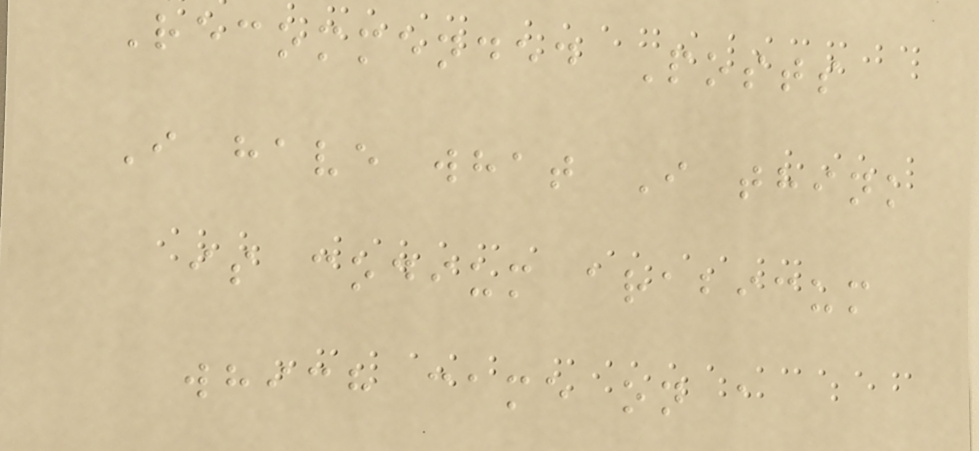Recommended Posts
I have what I think
is codium arabicum
which came on a
